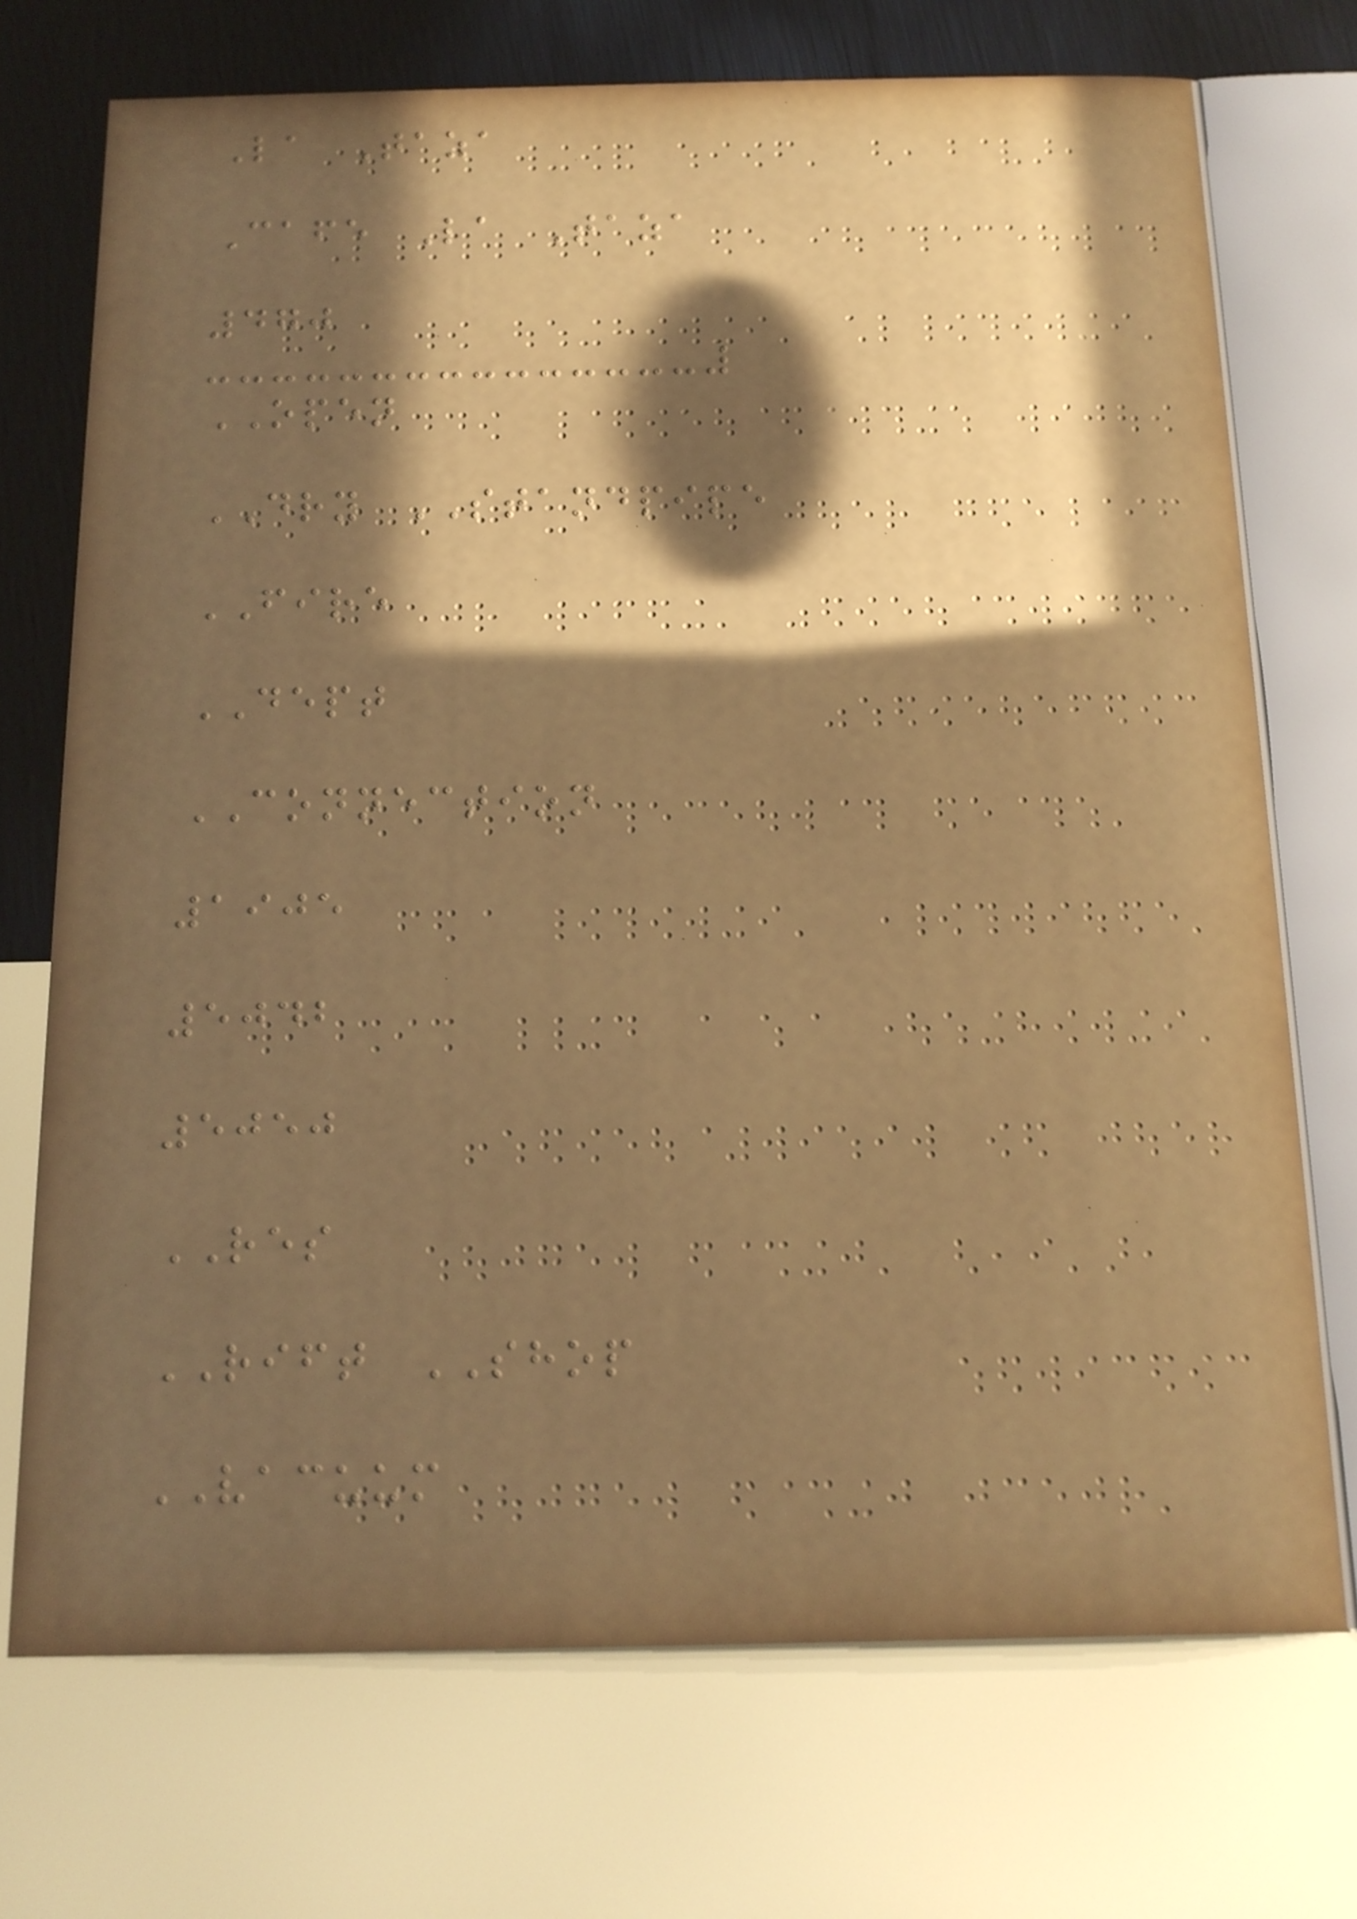La Taza
Cafe La Taza
470
OPEN
DRY STANDPIPE
FIRE
DEPT
CONNECTION
1905
5042
5050
RES
RIFT SHOP
VACUUM
